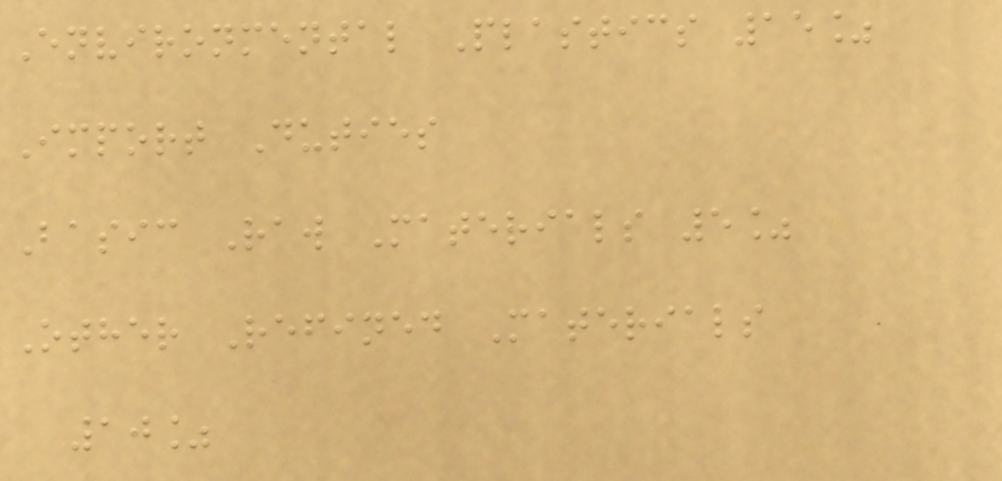Environmental Plastics 15%
Import Duties
Basic Raw Materials 5%
Other Refined Materials
10%
